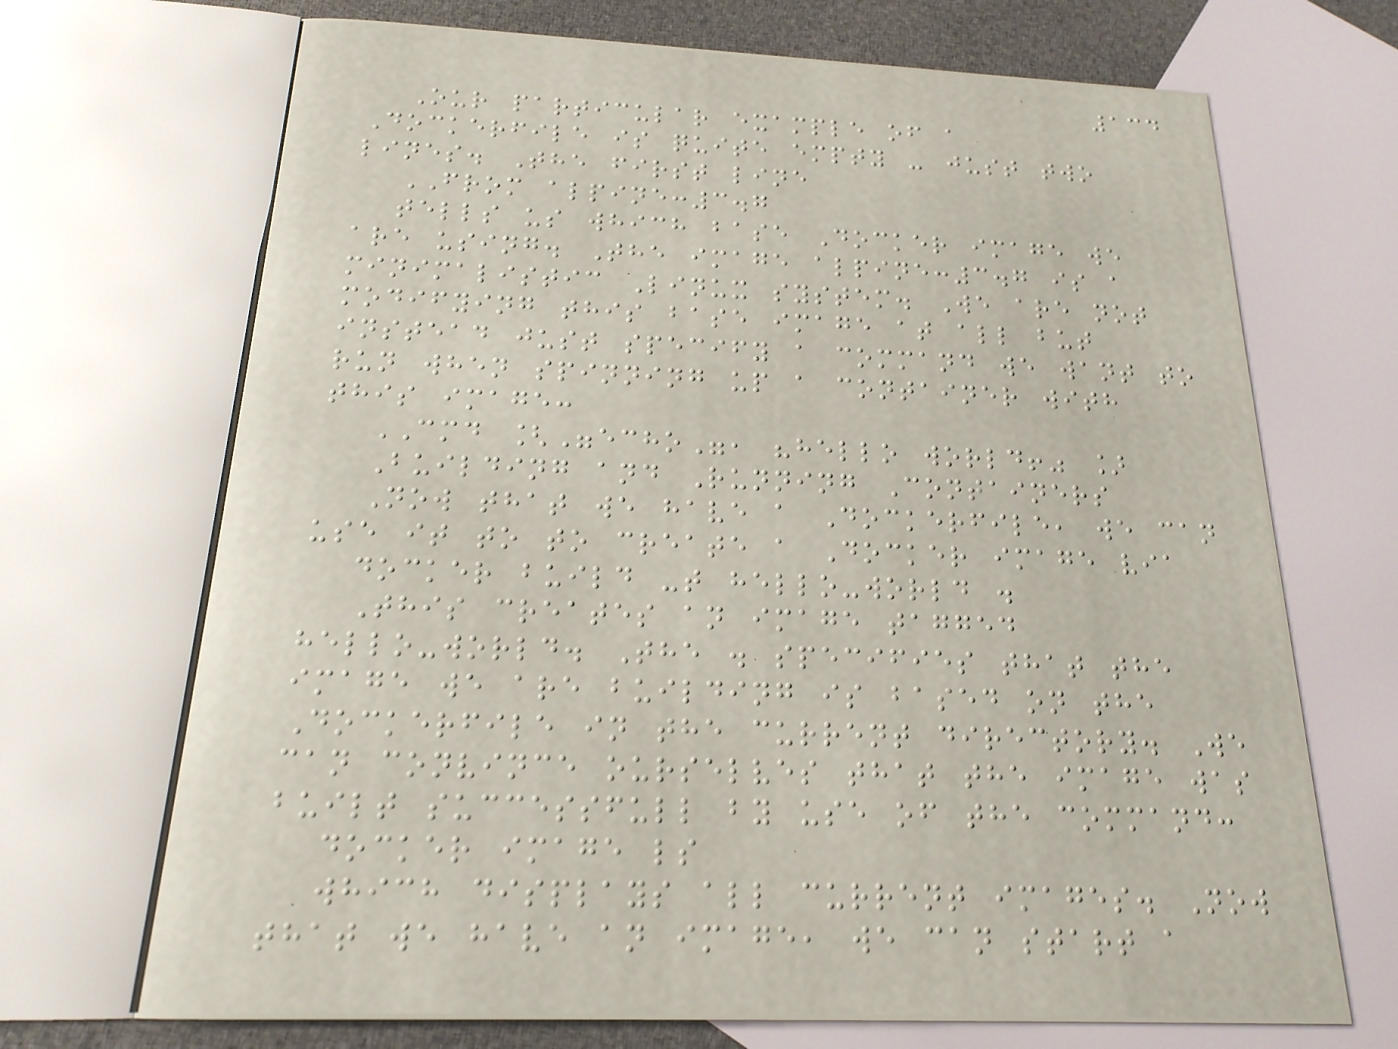134
Our particular example of a
Dockerfile is quite empty - just two
lines. The first line
FROM alpine:3.7
tells us which base Docker image we
are using. The image alpine:3.7 is a
minimalistic Linux system. We are not
modifying this base image at all but
instead just specify a command we want to
run when spinning up a container with
this image:
CMD ["echo", "hello world!" ]
Building and Running Containers
Now that we have a Dockerfile, we can
use it to to create a Docker image via
docker build -t hello-world .
This creates an image tagged
hello-world. The . specifies that the
image we are building is based on the
Dockerfile in the current directory. We
can convince ourselves that the image was
built successfull by use of the command:
docker image ls
which displays all current images. Now
that we have an image, we can start a
